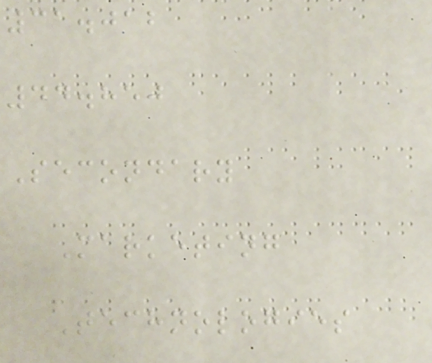31.012
44.850
Secondary
Marketing
Technologies
